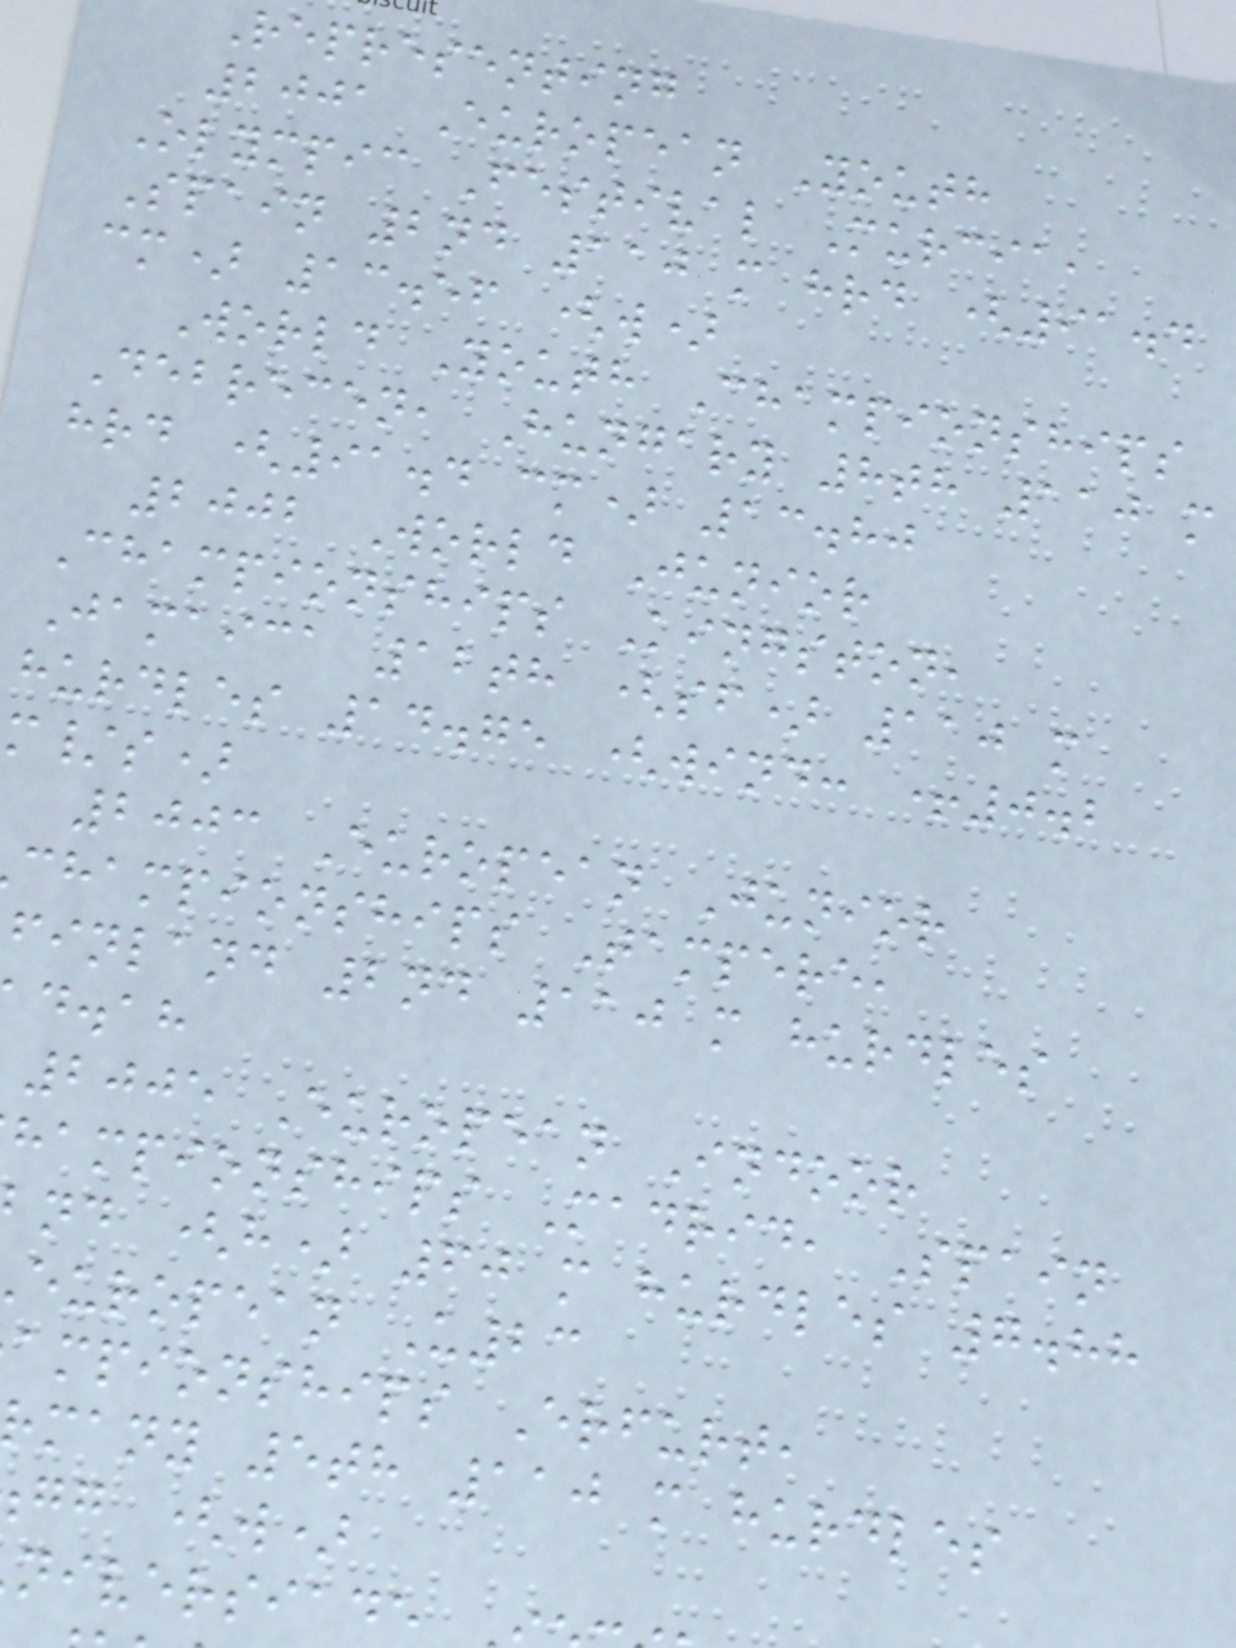Representing
2001 European Youth
Olympic Festival Murcia,
Spain 2nd 110 m hrd (91.4
cm) 13.56 (w)
World Youth Championships
Debrecen, Hungary 8th 110 m
hrd (91.4 cm) 13.80
2002 World Junior
Championships Kingston,
Jamaica 12th (sf) 110 m
hurdles 14.75 (wind: +0.2
m/s)
2003 European Junior
championships Tampere,
finland 2nd 110 m hurdles
d.ah
2005 European Indoor
hampionships Madrid, Spain
nd (h) 60 m hurdles 7.88
european U23
ampionships Erfurt,
many 5th 110 m hurdles
gg (w)
niversiade
